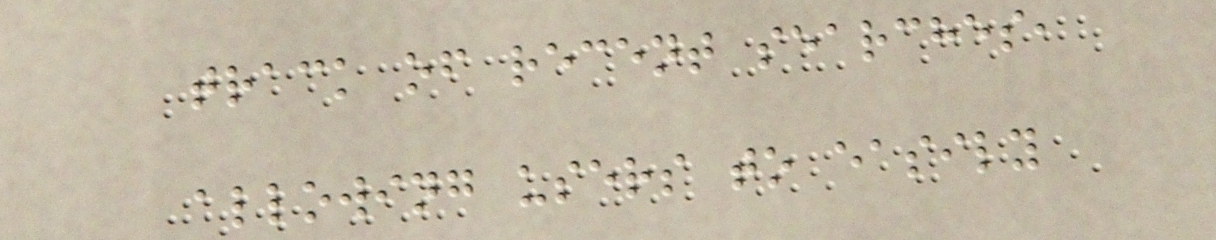track of recent searches,
allowing users to easily
